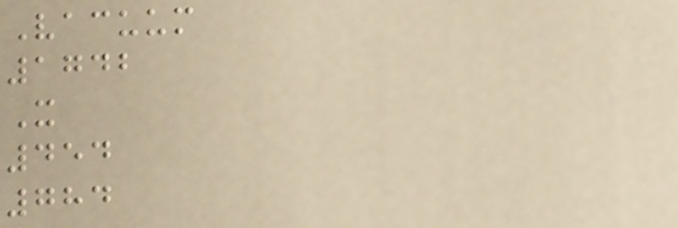Vacuum
1742
X
454
784
